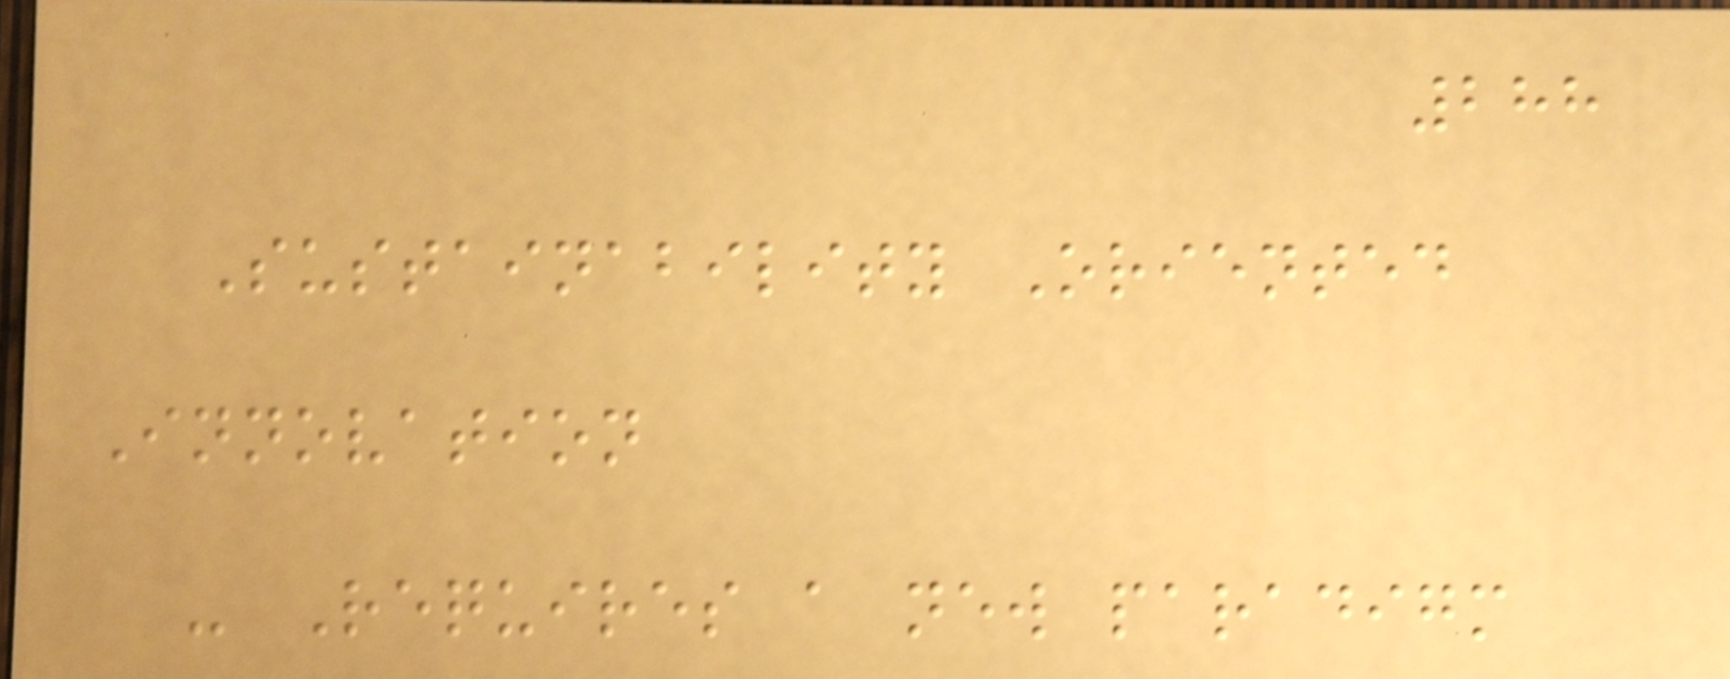288
Sustainability Oriented
Innovation
- Requires a new paradigm
